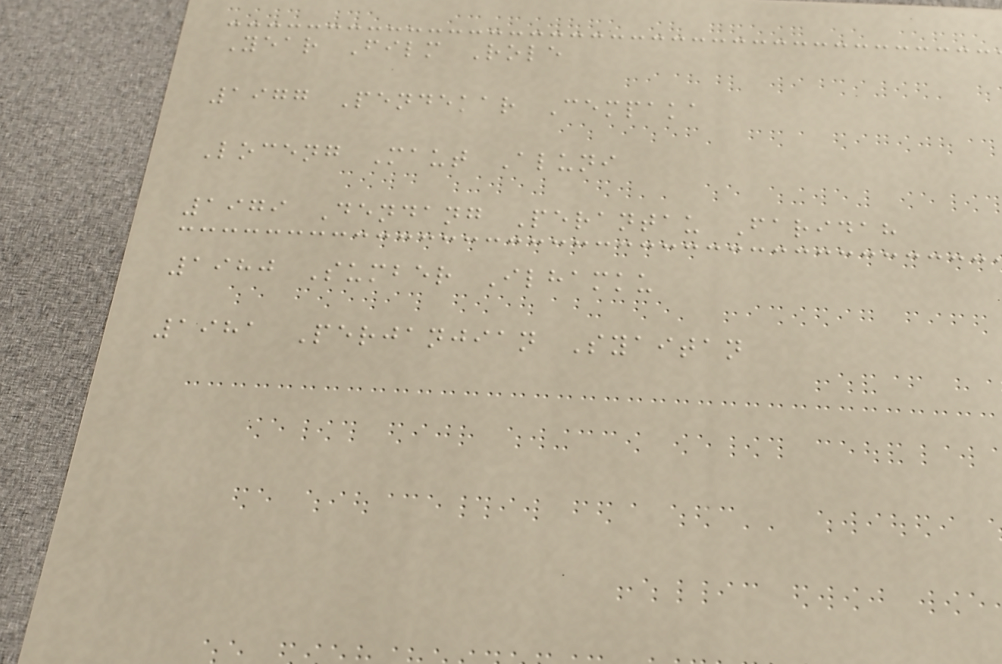Year Film Role
1977 Pendekar Cempaka
Loceng Maut Aluni
1979 Dendang Perantau Faridah
1980 Sumber Ilhamku
1981 Perjanjian Syaitan
